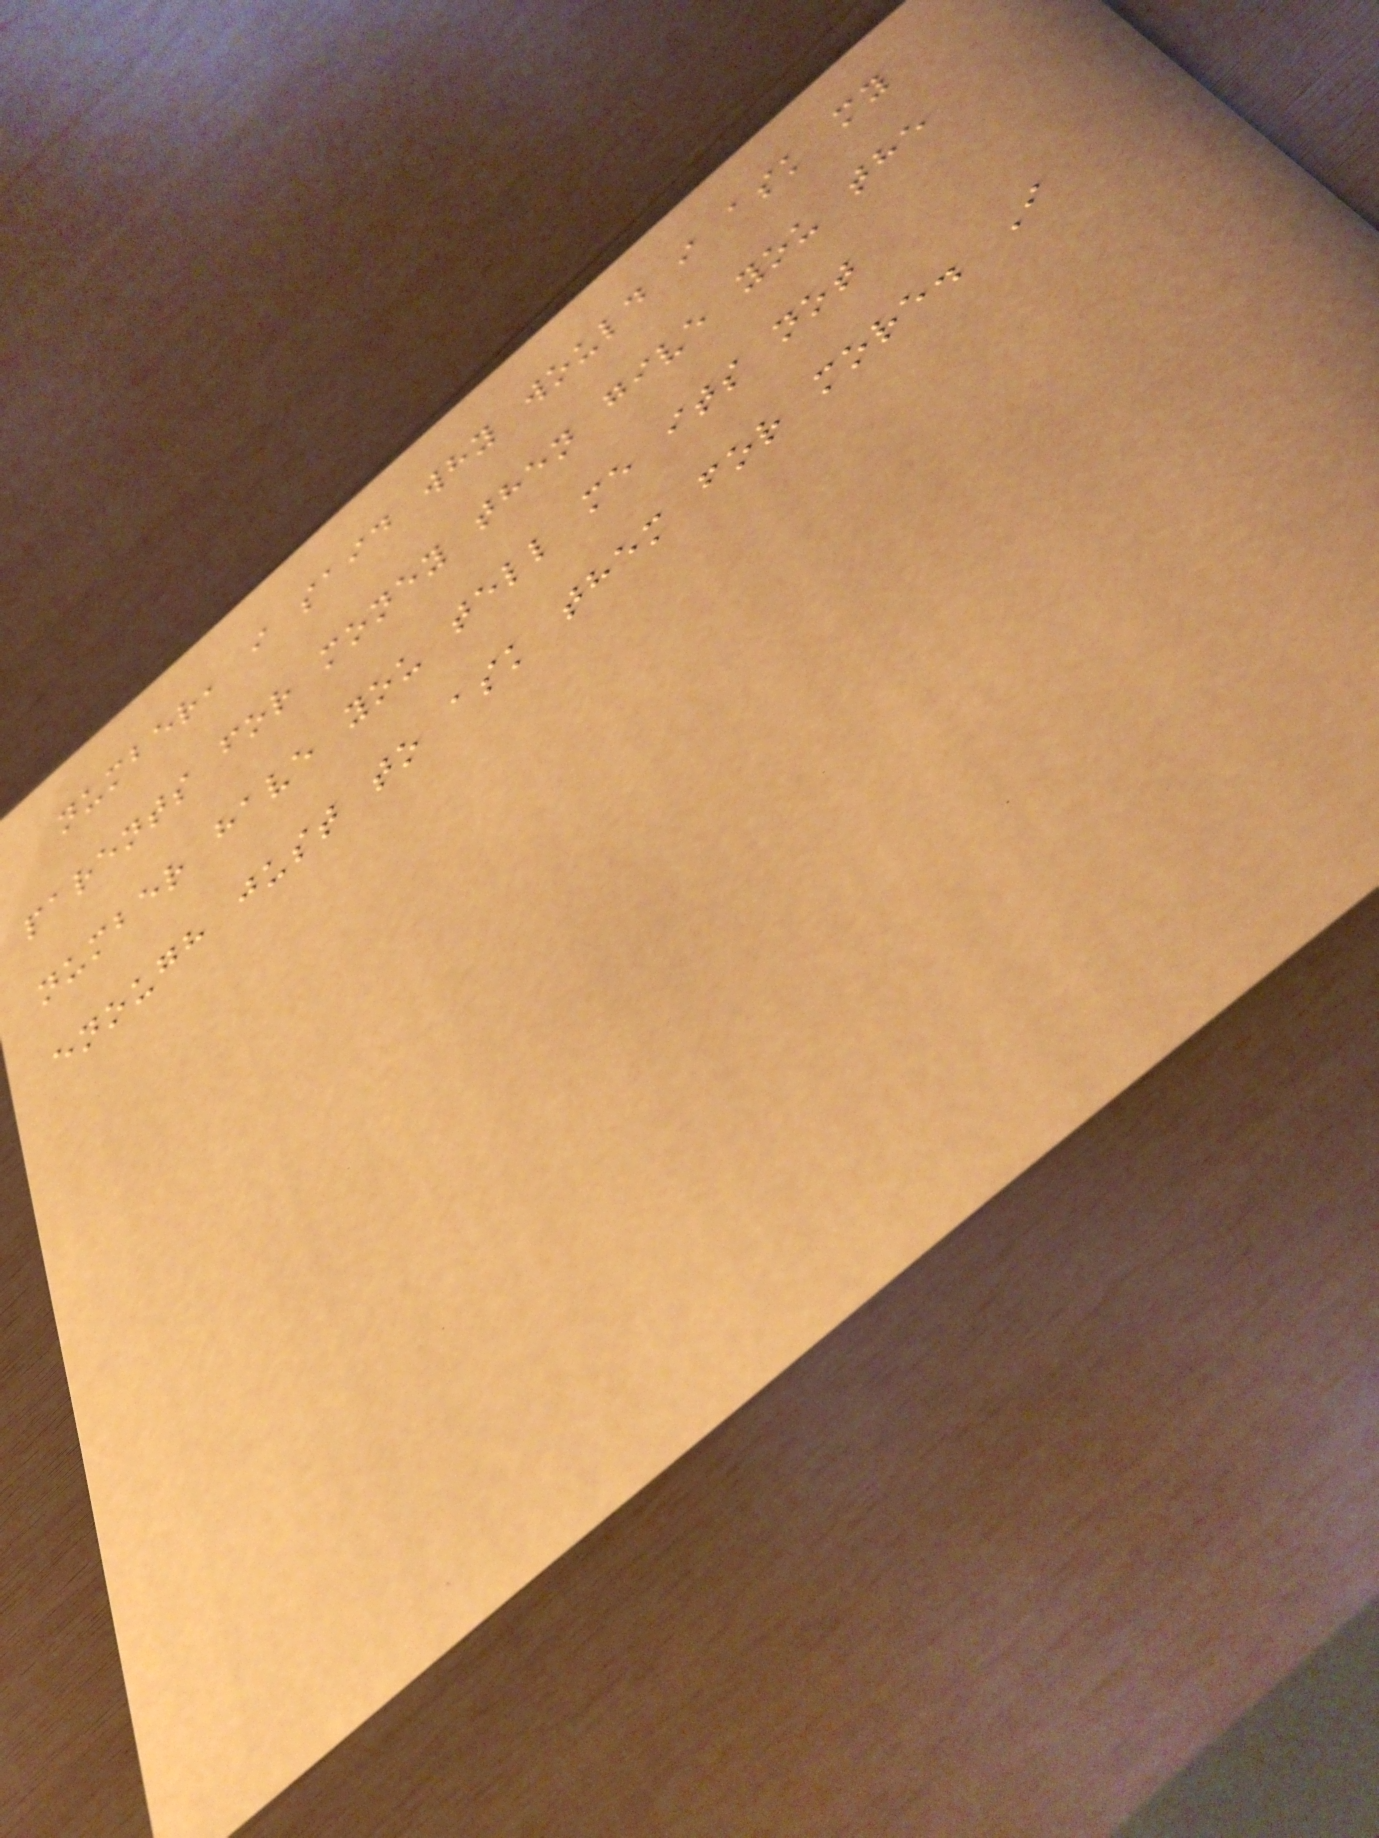number, i said why would i ask my
parents for money then give you the
number have you tell me its not
enough just to ask them for more. I
